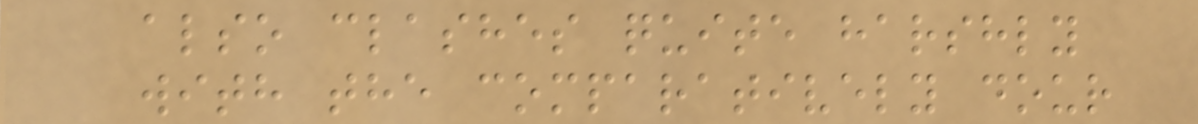also clashes quite harshly
with the comparatively dour
